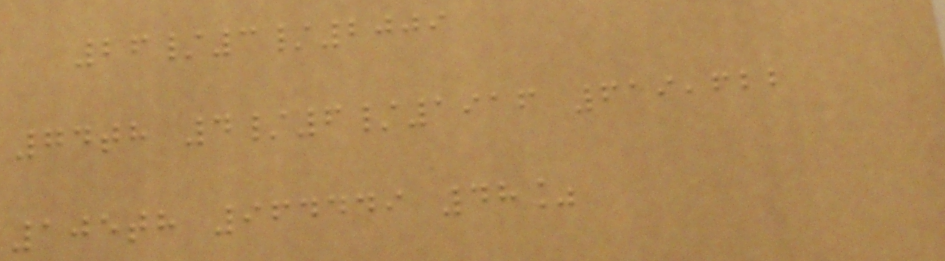26/3/2009
74th 4/6/1916 619,622
105th 964449 48%
